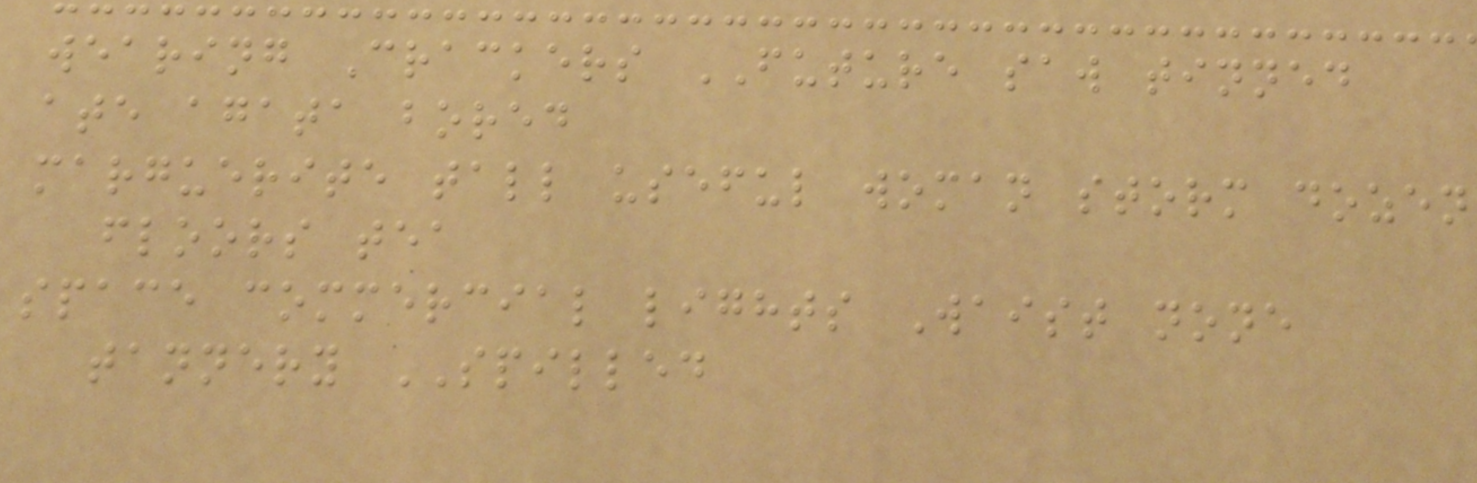wearing Crackers FUTURE saw tinned
ate agata bored
marguerite tall useful woman storm dozen
floors tea
space commercial lights Waist none
tannery SPILLED
